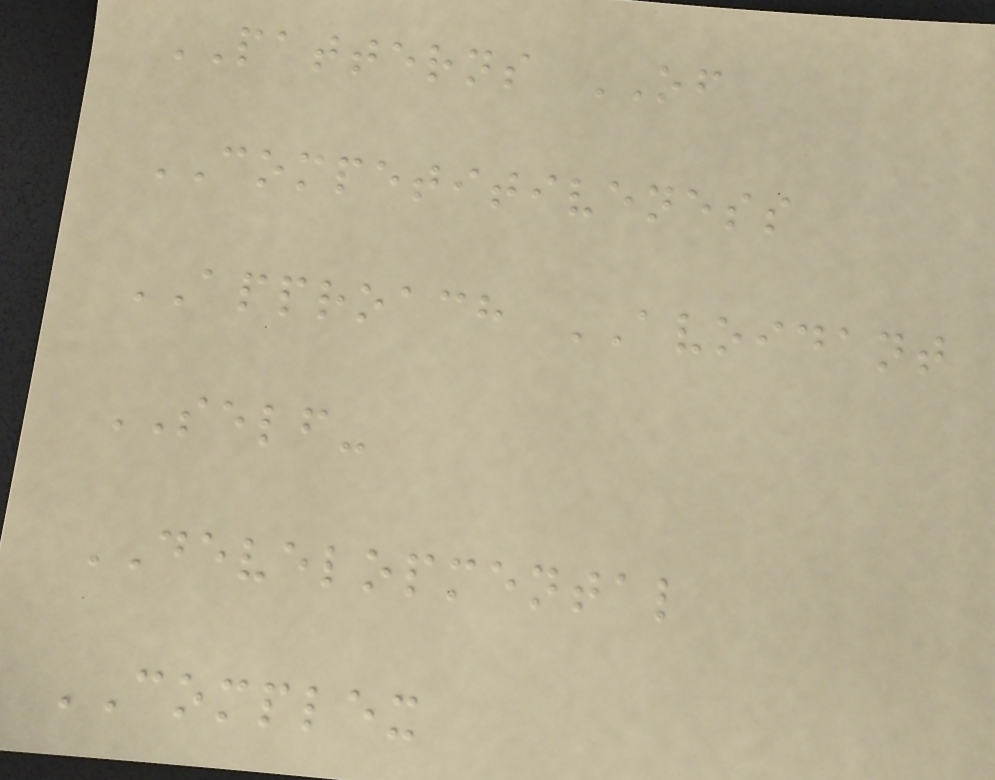PATTERNS OF
COMPETITIVENESS
APPROACH AVOIDANT
SELF-
DEVELOPMENTAL
COMPLEX
